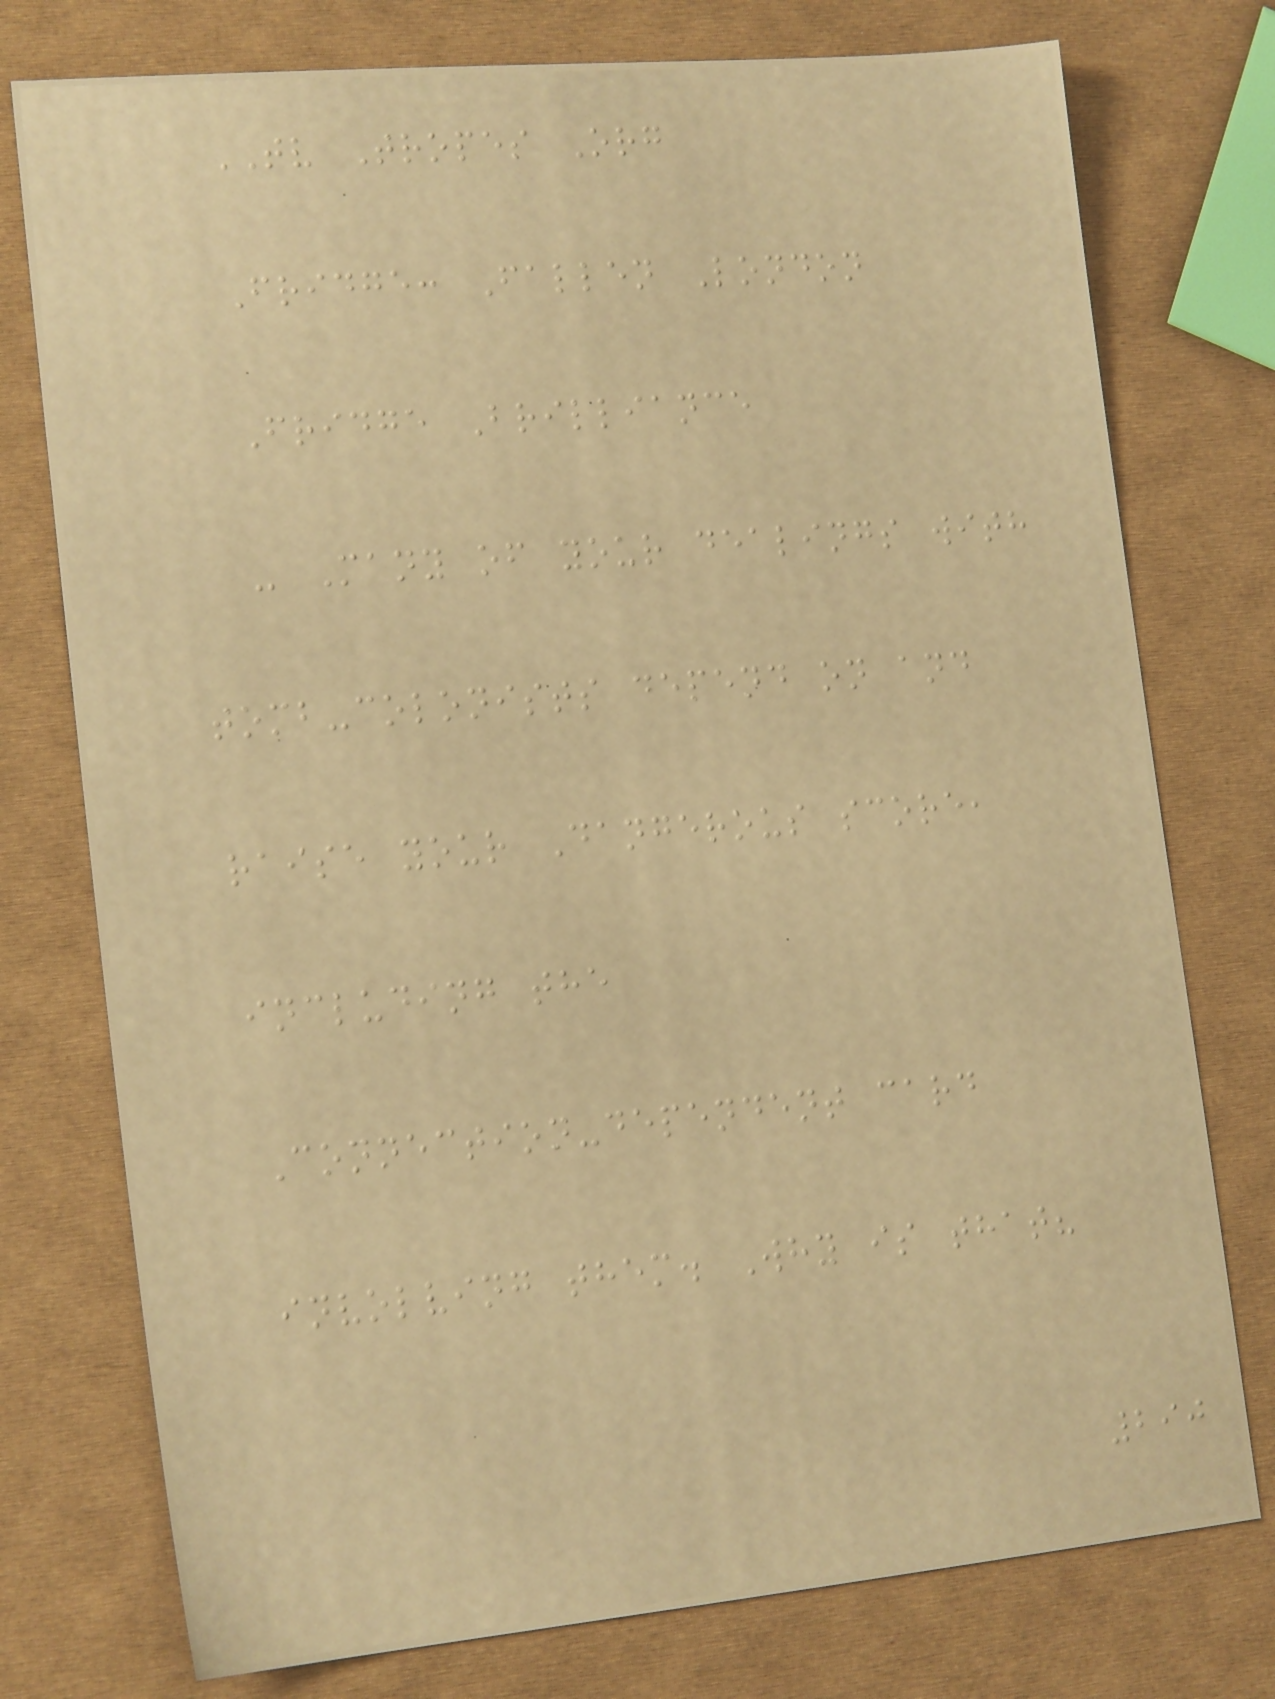TV Tropes Org
Fridge: Fallen London
Fridge Brilliance
- Many of your dealings with
tomb-colonists depend on and
raise your Dangerous score,
including the
Connection-dependent card
involving them. Why is that?
290
